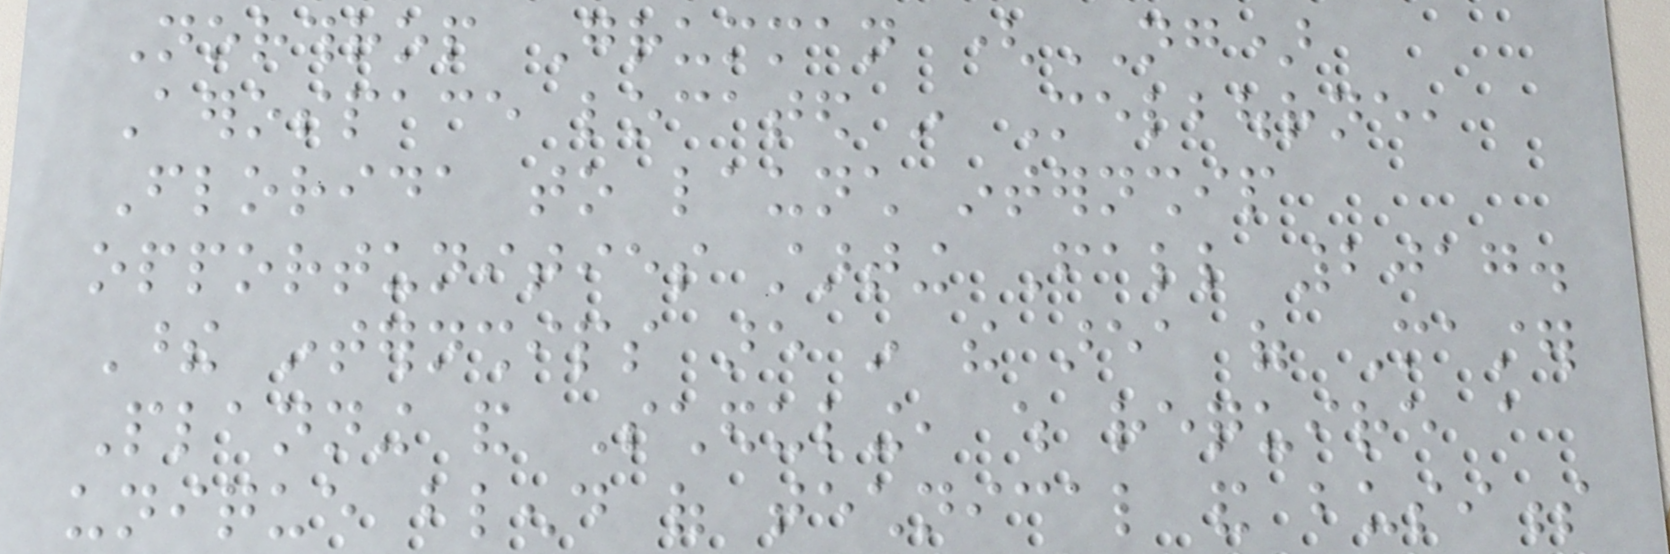Northrop Grumman (NG)
Aerospace located in Melbourne,
Florida to launch internship
opportunities starting Fall 2017.
These internships are in the area of Master
Planning and Scheduling, which require a
unique blend of technical and business
